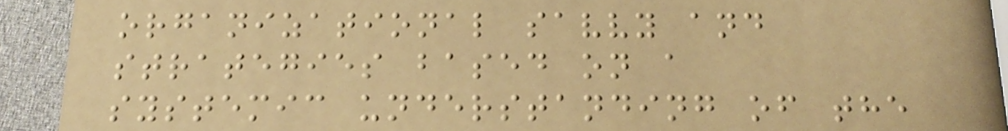organizational savvy and
strategies based on a
systemic understanding of the
